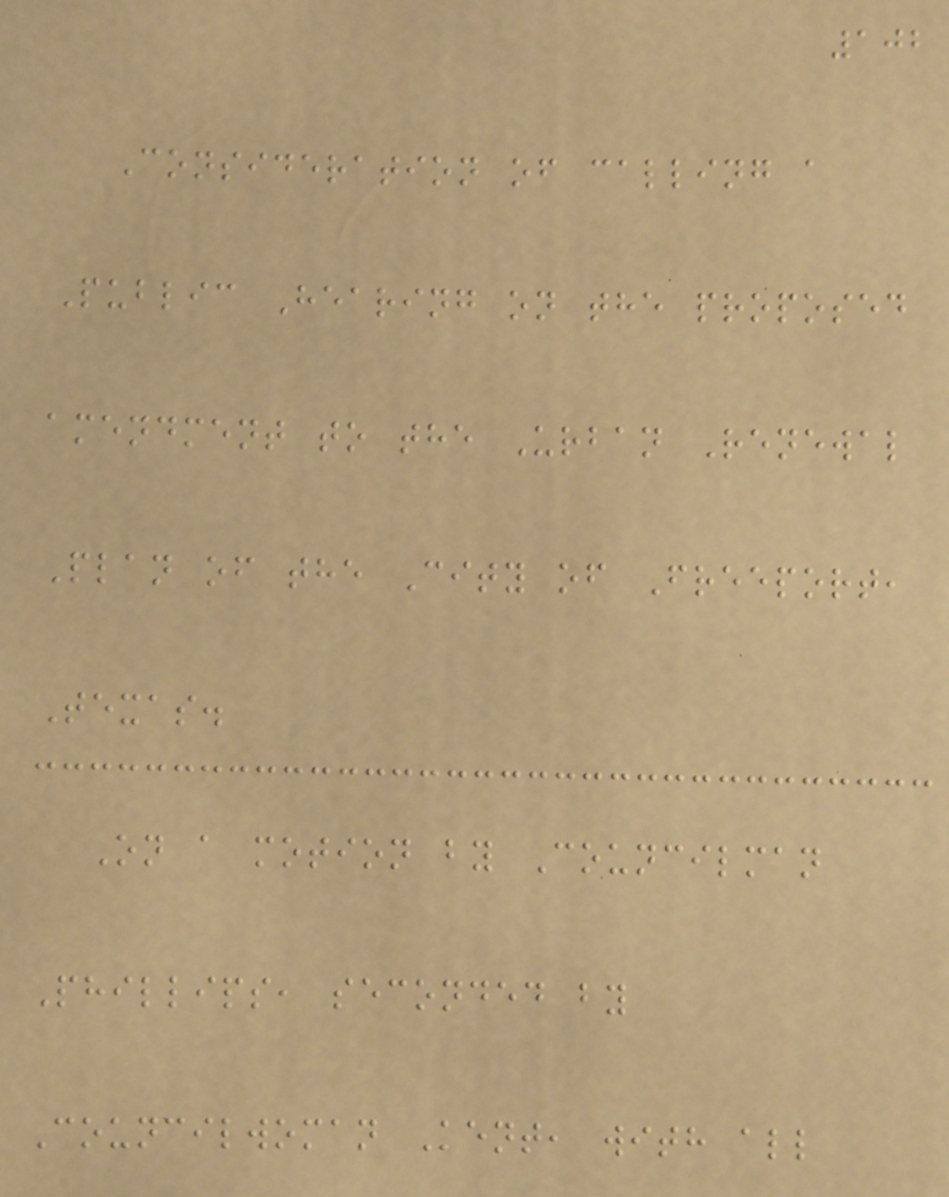102
Consideration of calling a
Public Hearing on the proposed
amendment to the Urban Renewal
Plan of the City of Freeport,
Texas.
On a motion by Councilman
Phillips, seconded by
Councilwoman Kent, with all
